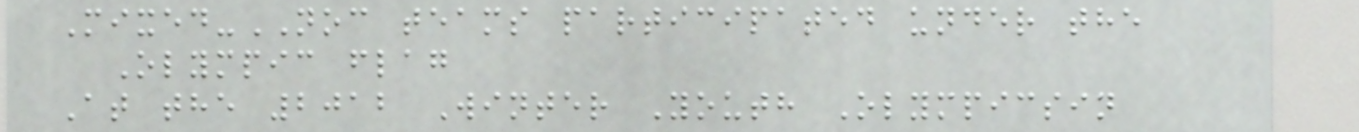Mixed-NOC teams participated under the
Olympic flag
At the 2012 Winter Youth Olympicsin
